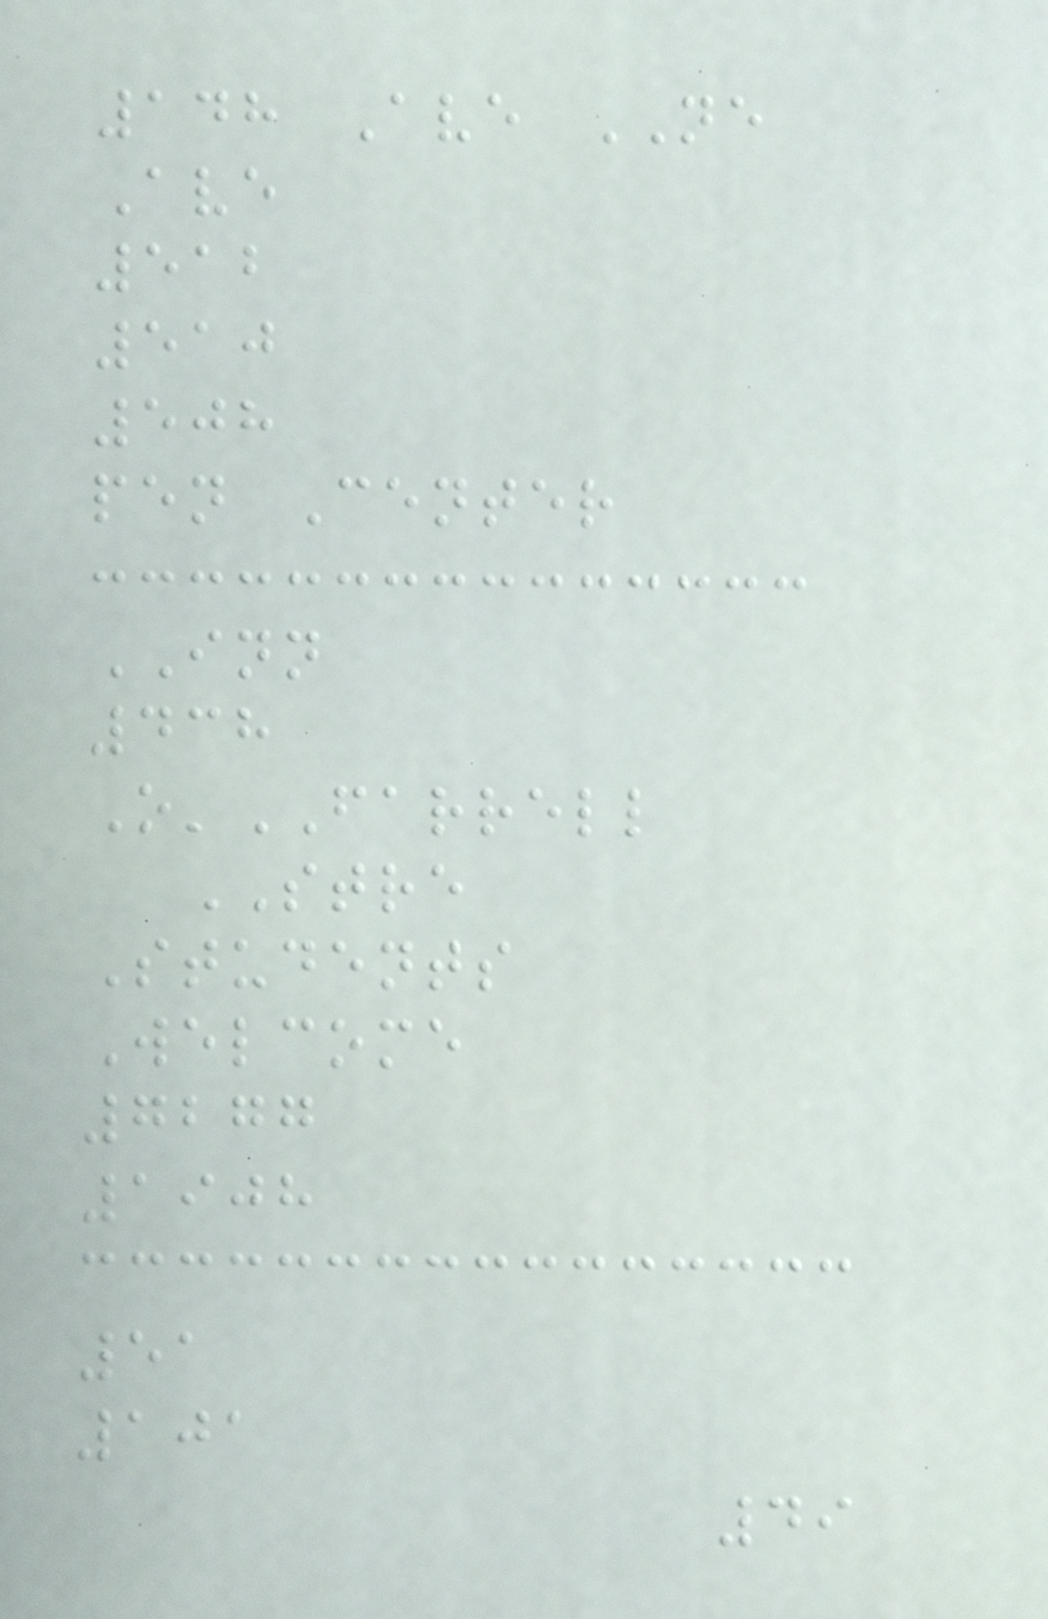148 Ave NE
Ave
512
510
508
pen Center
INN
438
O'FARRELL
STRE
Students
Welcome
7277
1908
51
101
49
